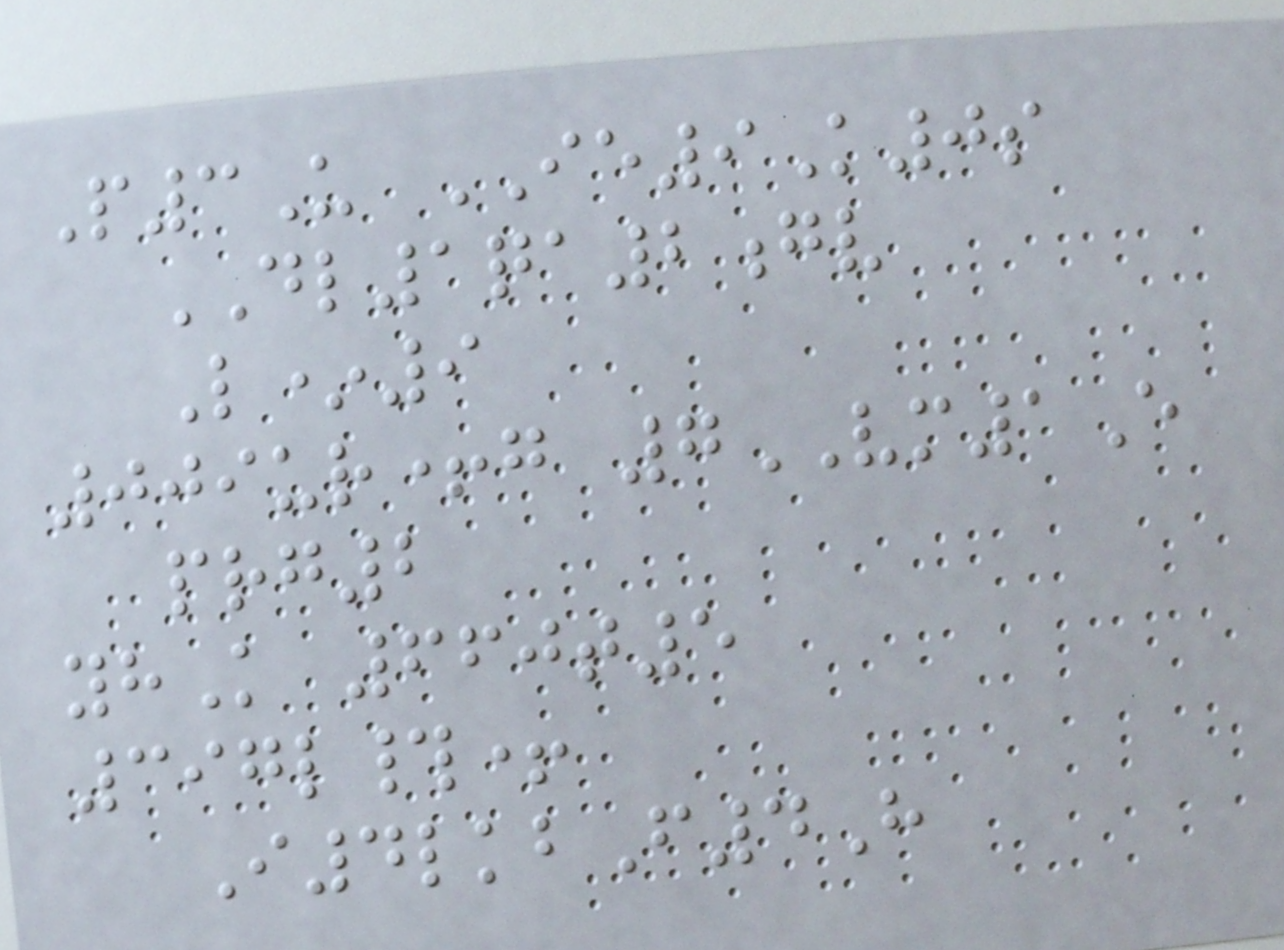P3U IE9K0s
DL1qa2gv
L*9
009ur+g 7VM1E
prg2
yhK 660t5
397l#+
I4lkbF4H
